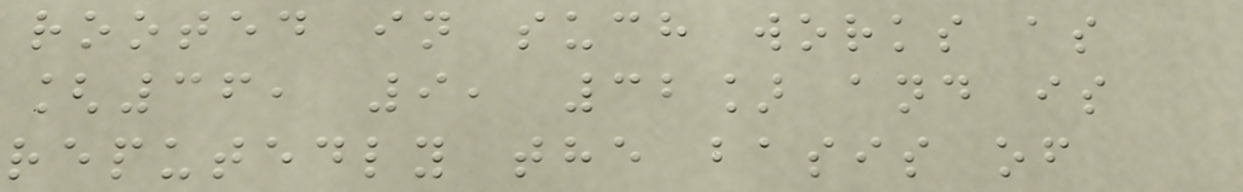rooted in such works as
[36, 9, 32] and is
reputedly the basis of
